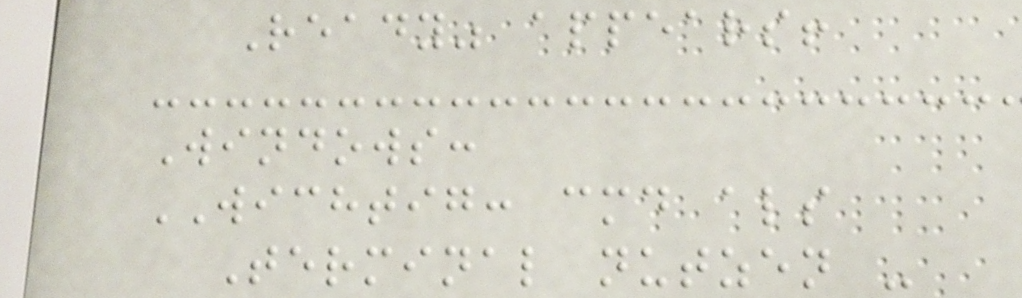Ready" appears!
Windows:
WICHTIG: cmd als
Terminal nutzen -
